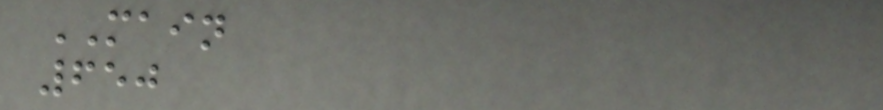MAIN
650
